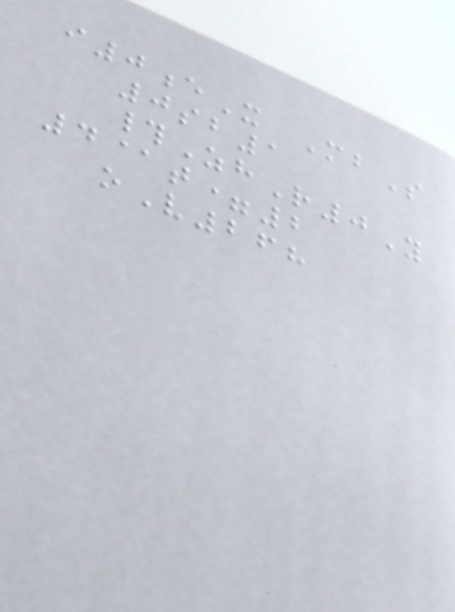i0eX MbS
0sb1
#ZhR0Y
4@t=2
oV268
